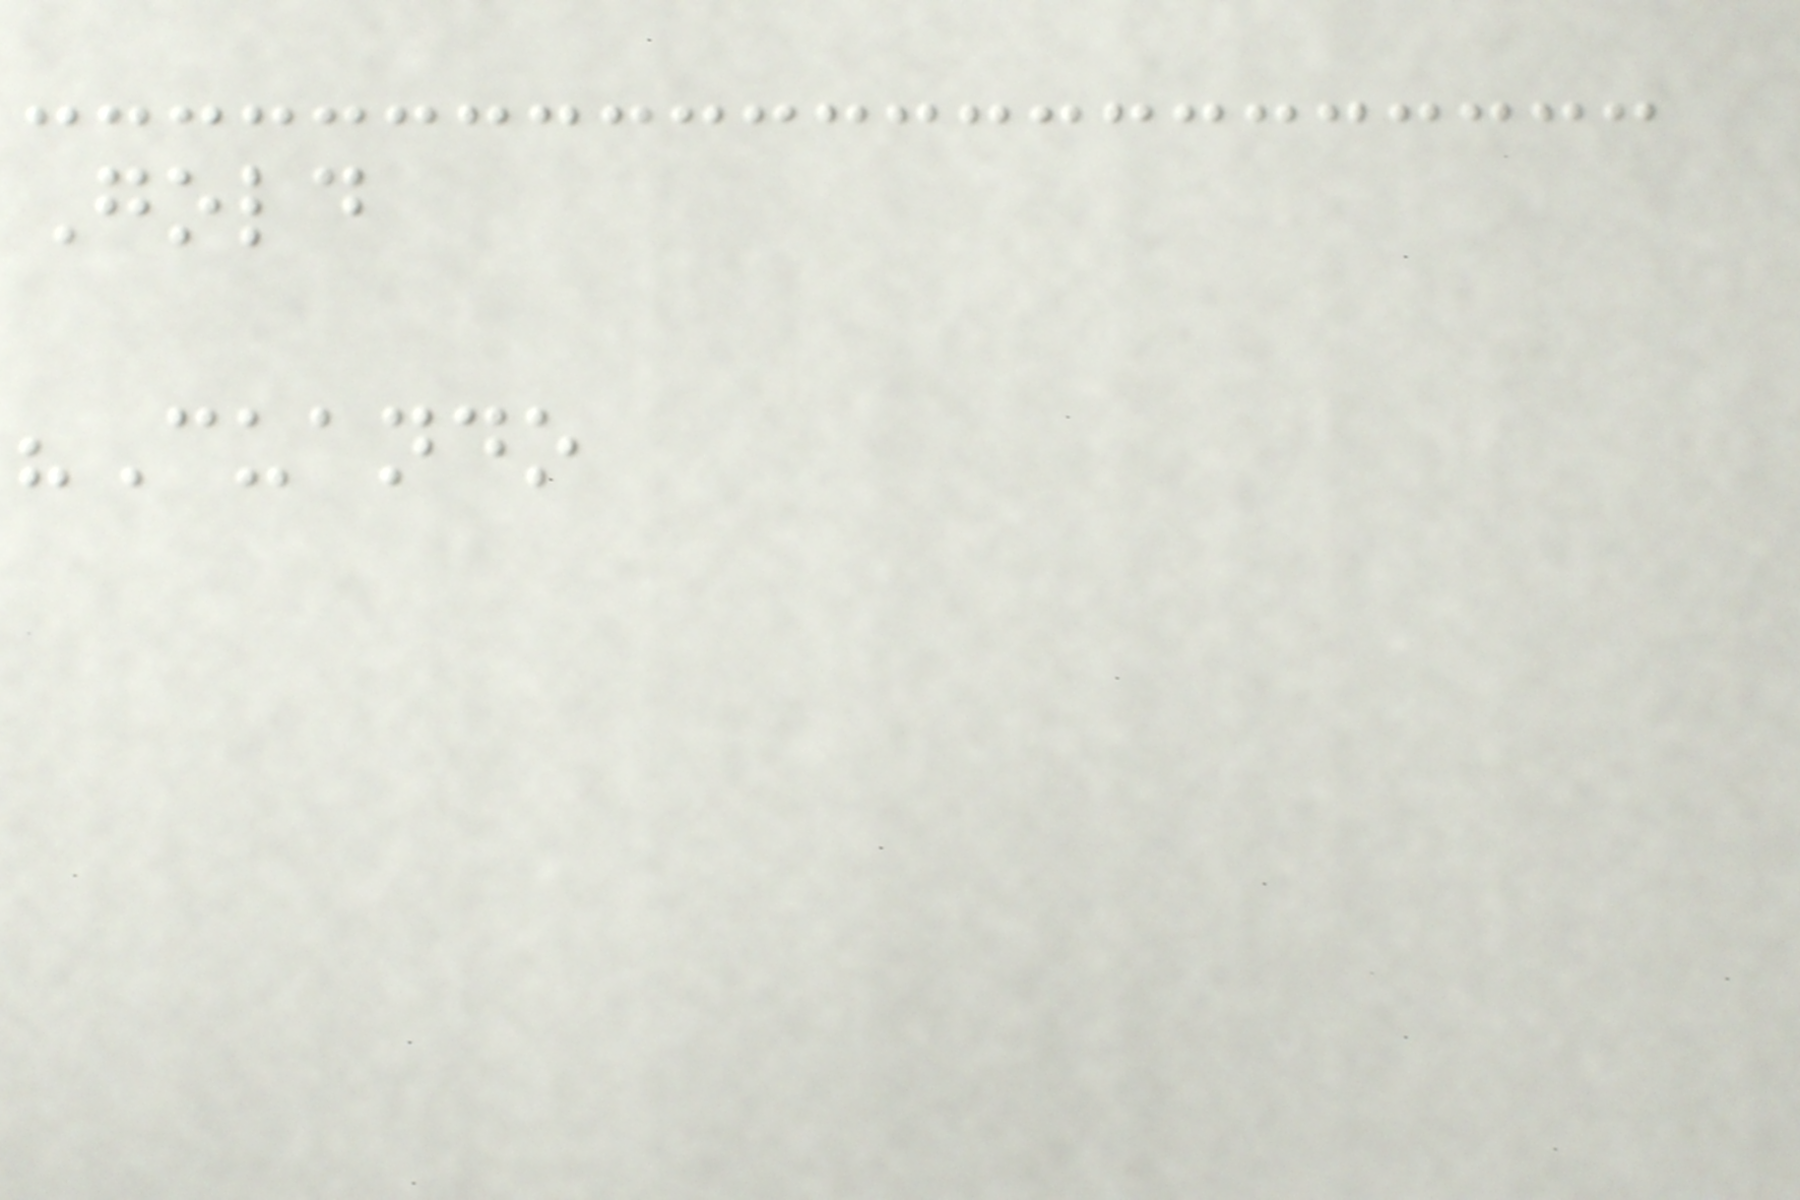Gold
"Cuando
